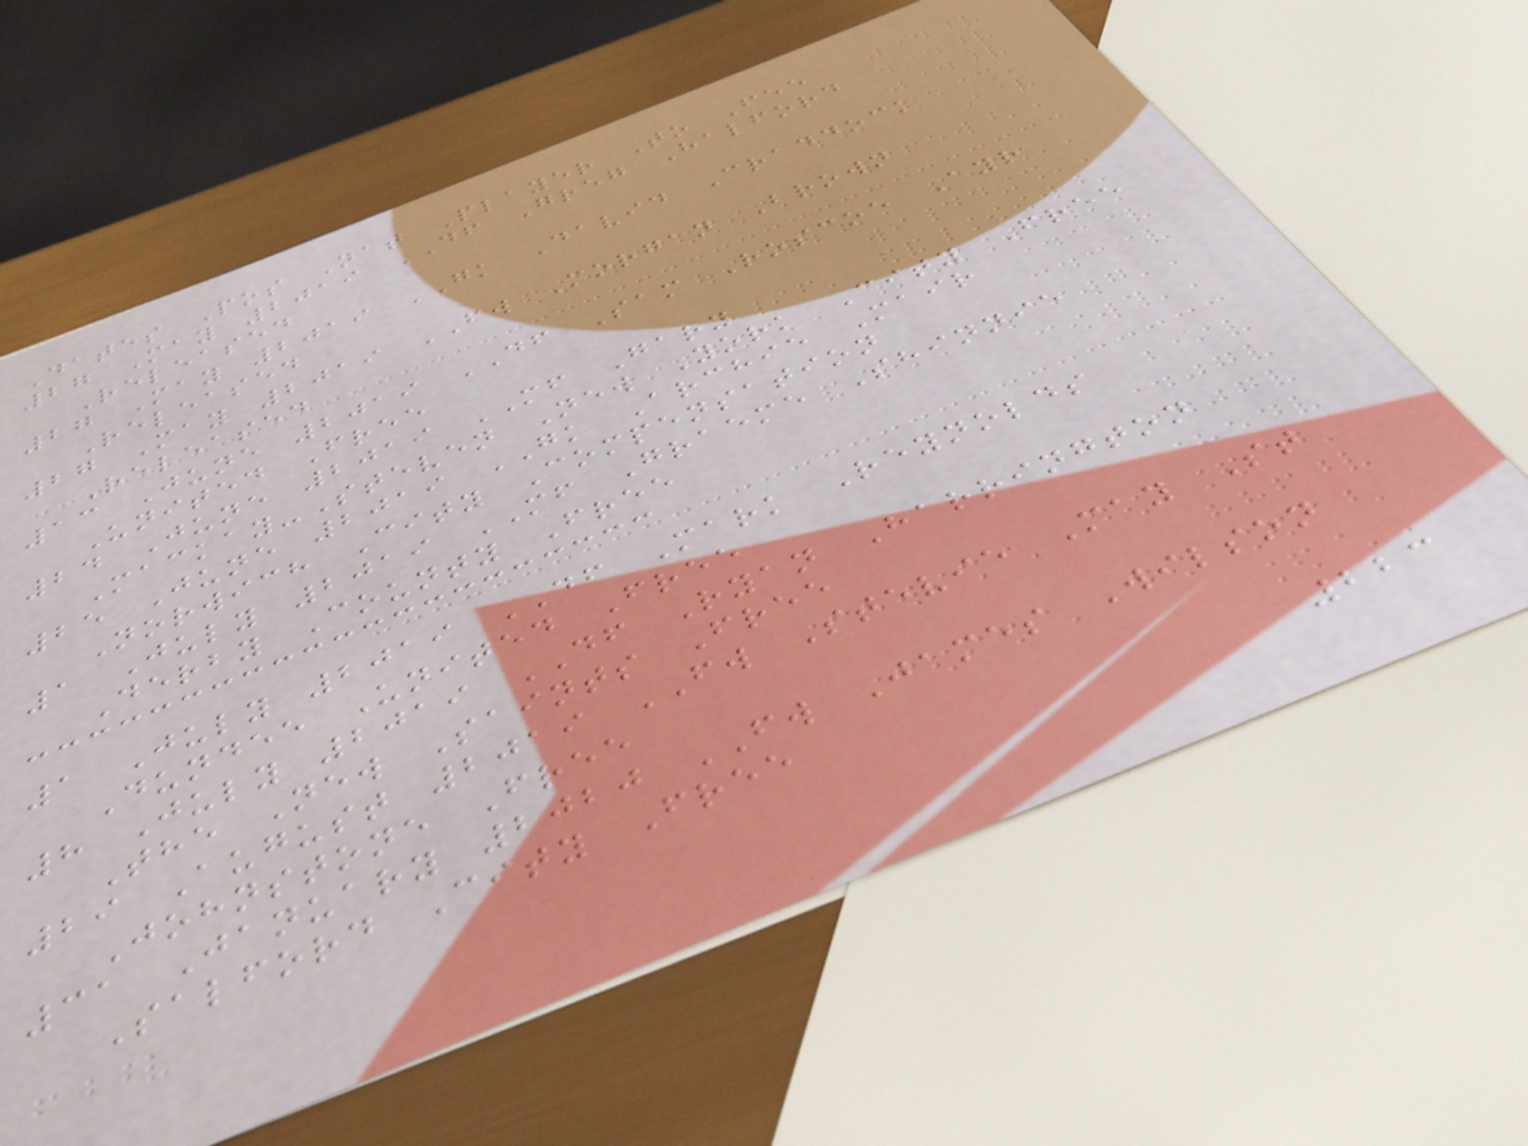Dates Pos Nat Player To Fee
27 May 2019 DF Greg Halford
Released
27 May 2019 GK David Craddock
Released
27 May 2019 FW Morgan Brown
Released
13 June 2019 DF Sam Roscoe Ayr
United Free
24 June 2019 MF Gary
Mackay-Steven New York City Free
25 June 2019 GK Archie Mair
Norwich City Compensation
1 July 2019 MF Graeme Shinnie
Derby County Free
1 July 2019 DF Mark Reynolds
Dundee United Free
8 July 2019 DF Ryan Harrington
The New Saints Free
29 August 2019 FW Stevie May St
Johnstone Free
31 January 2020 FW James Wilson
Salford City Free
223
